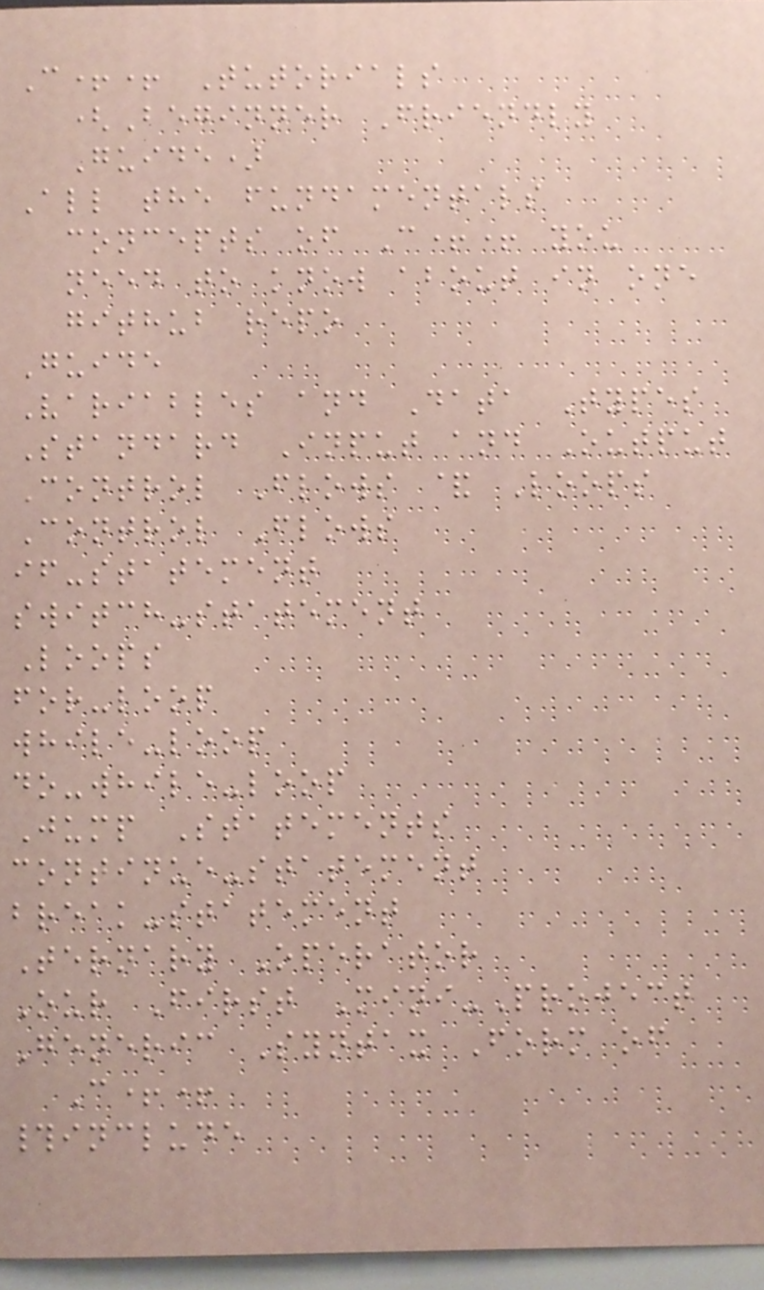C++ Tutorials
(Beginner Friendly
Guide)
All the fundamentals
concepts of C++ you
need to know about in one
github repo
Guide
Variables and Data Types
Standard Input and Output
Control Flows & Loops
Control Flows
if-statement
switch-statement
Loops
for-loop
while-loop
do-while-loop
Jump Statements
continue-statement
break-statement
Ternary Operator
Our First Mini-Project
Generic Syntax Form of
C++
#include
